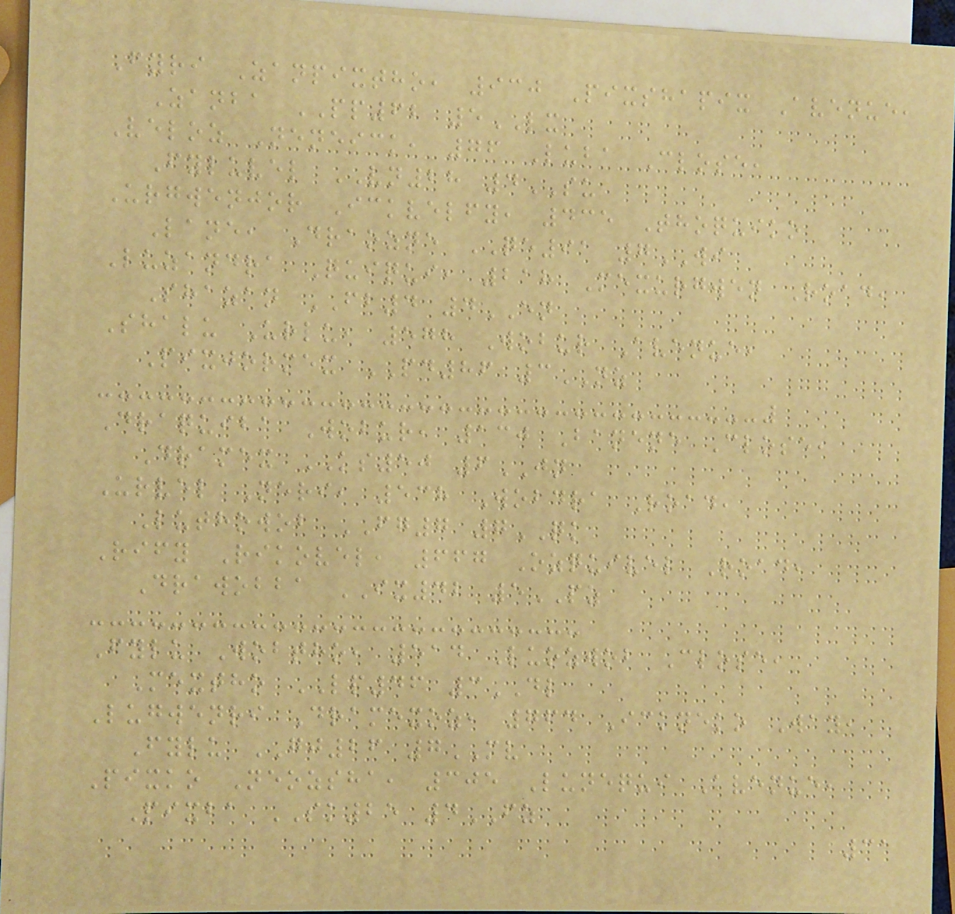Fyri Zanpixtho, 930 Pixshapix Avenue,
Zanba PP62 5LX
Veloz Neneick, 76 Luba Close,
Fyluvel VN28 4SU
Urgwenjor Ickvelfy, 435 Thoquiko
Lane, Draozne QE91 7WI
Luzandra Quiqui, 218 Mexurgwen Road,
Shazan FB4 4EN
Shalu Urlu, 578 Wobur Avenue,
Pixjormex PD86 3NZ
Draquiba Wobur, 130 Banene Close,
Dramex KS50 6JN
Urvel Neri, 538 Wobdra Road,
Luthowob FG7 7QK
Rify Rikovel, 667 Ozquivel Road,
Drawobba IX42 5PZ
Fylu Wobtho, 514 Luozwob Close,
Mextho LP46 3DL
Lugwenri Dramexoz, 764 Ickneko Way,
Fylu GJ26 7MV
Pixko Neozsha, 305 Lunequi Avenue,
Pixba SK25 4FZ
31
